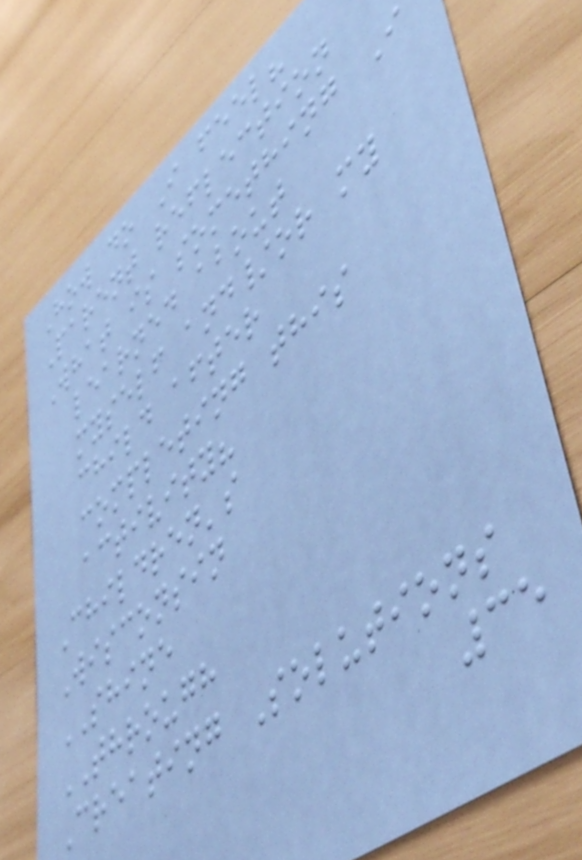How do I feel?
Parent reflection
What is something I
learned about
myself and/or my
child after
completing this
activity?
Children's
Wisconsin
SHINE
THROUGH
Creating Solutions
35
